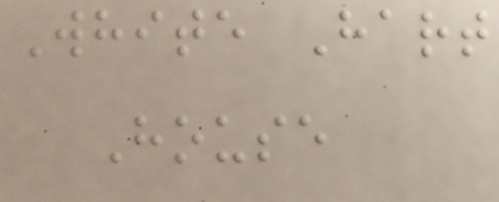White Hart
House
